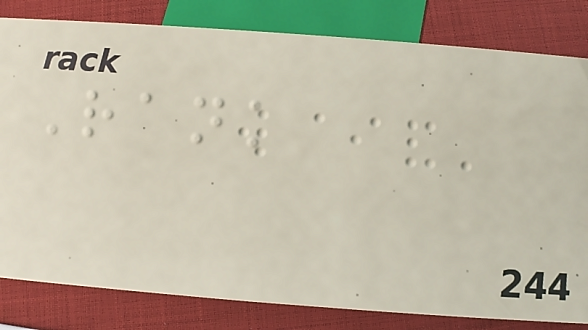Rank
